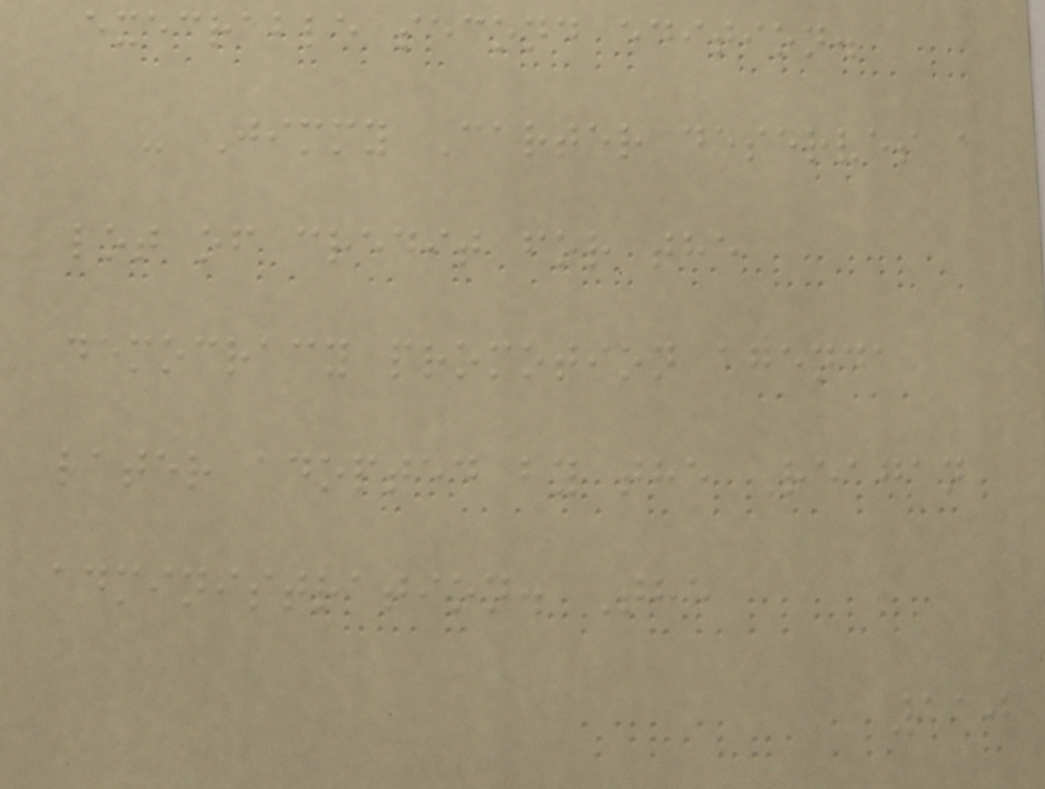execrable second edition.
- Jimmy Carter deserves a
lot of credit for the
democracy promotion agenda
later adopted by the Reagan
administration. The
110
